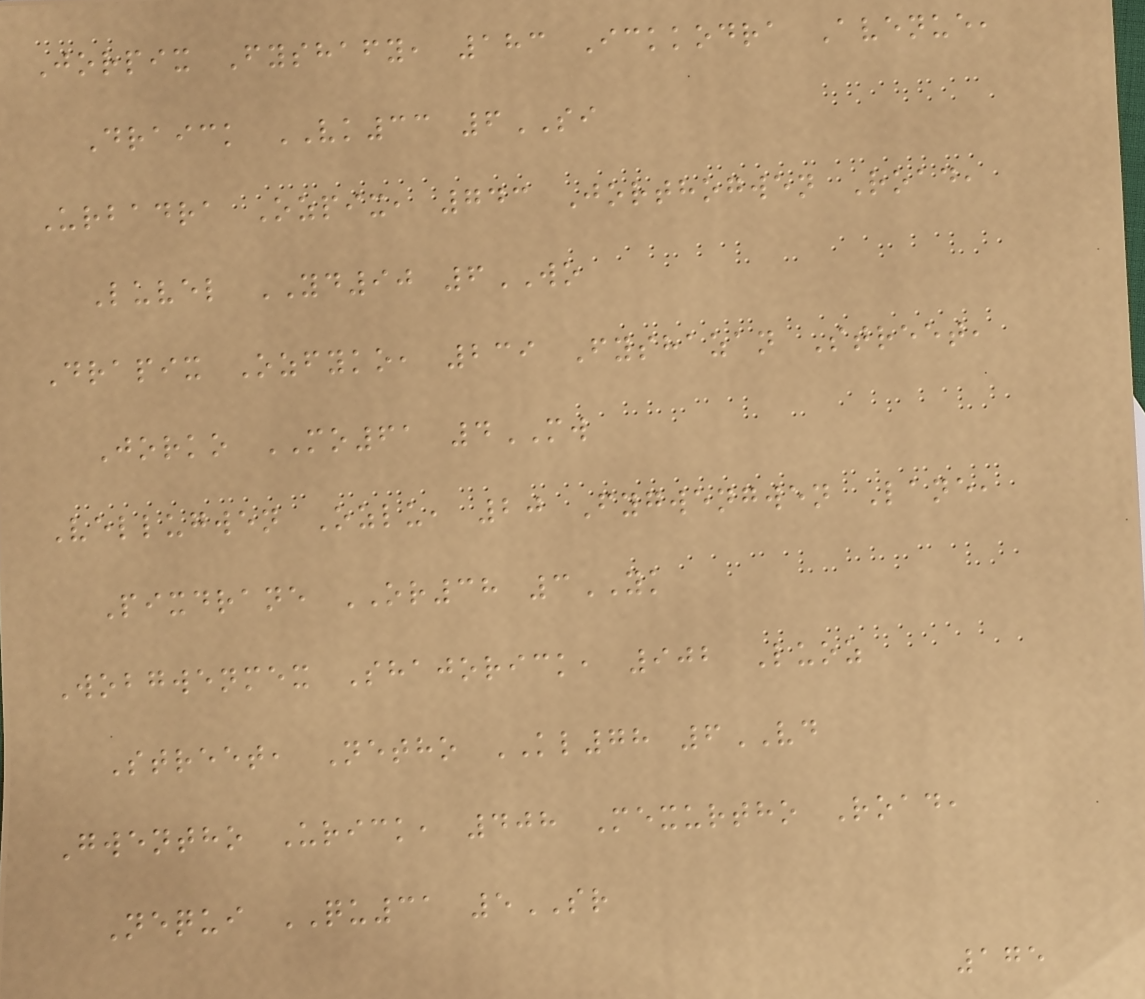Jorpix Fyshafy, 183 Ickkodra Avenue,
Draick VK33 6SI
Urbadra Ozpix, 743 Jorthogwen Road,
Luvel YD90 6WO
Drapix Ozfyko, 239 Fyshazan Street,
Jorko MO61 4MW
Vellugwen Ozlu, 20 Fygwengwen Lane,
Pixdrane OR38 3YK
Wobgwenmex Shajorick, 902 Luoz
Street, Netho KL78 6VD
Gwentho Urick, 408 Mexurtho Road,
Nequi QU31 5SR
175
